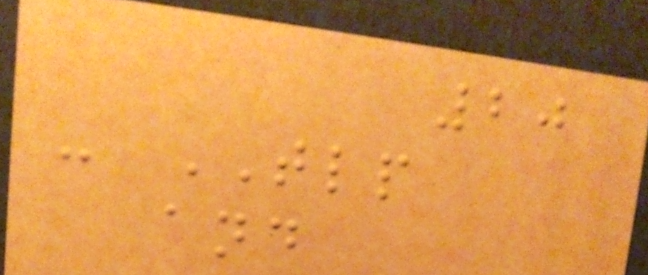20
- TLP
and
